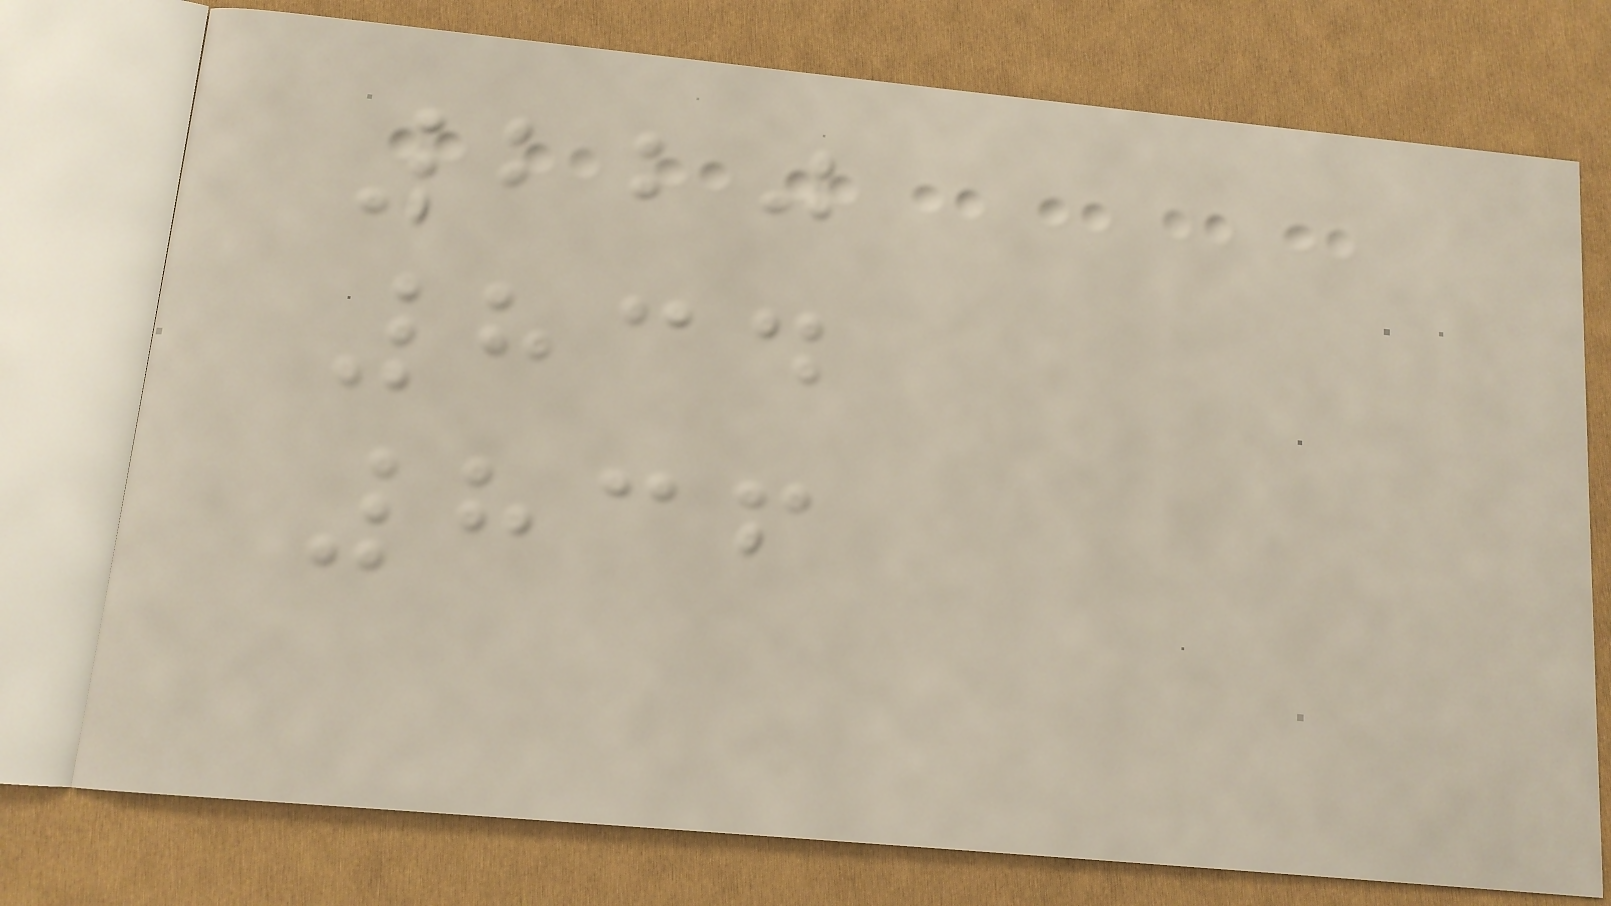220
834
836
